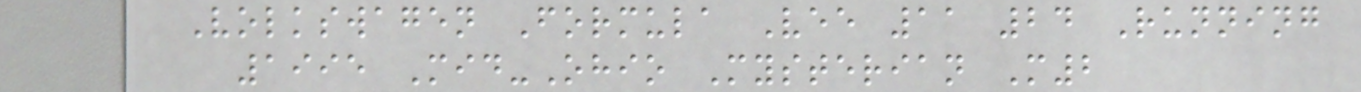Volkswagen Formula Vee 11 24 Running
1995 Mid-Ohio Mysterian M2
